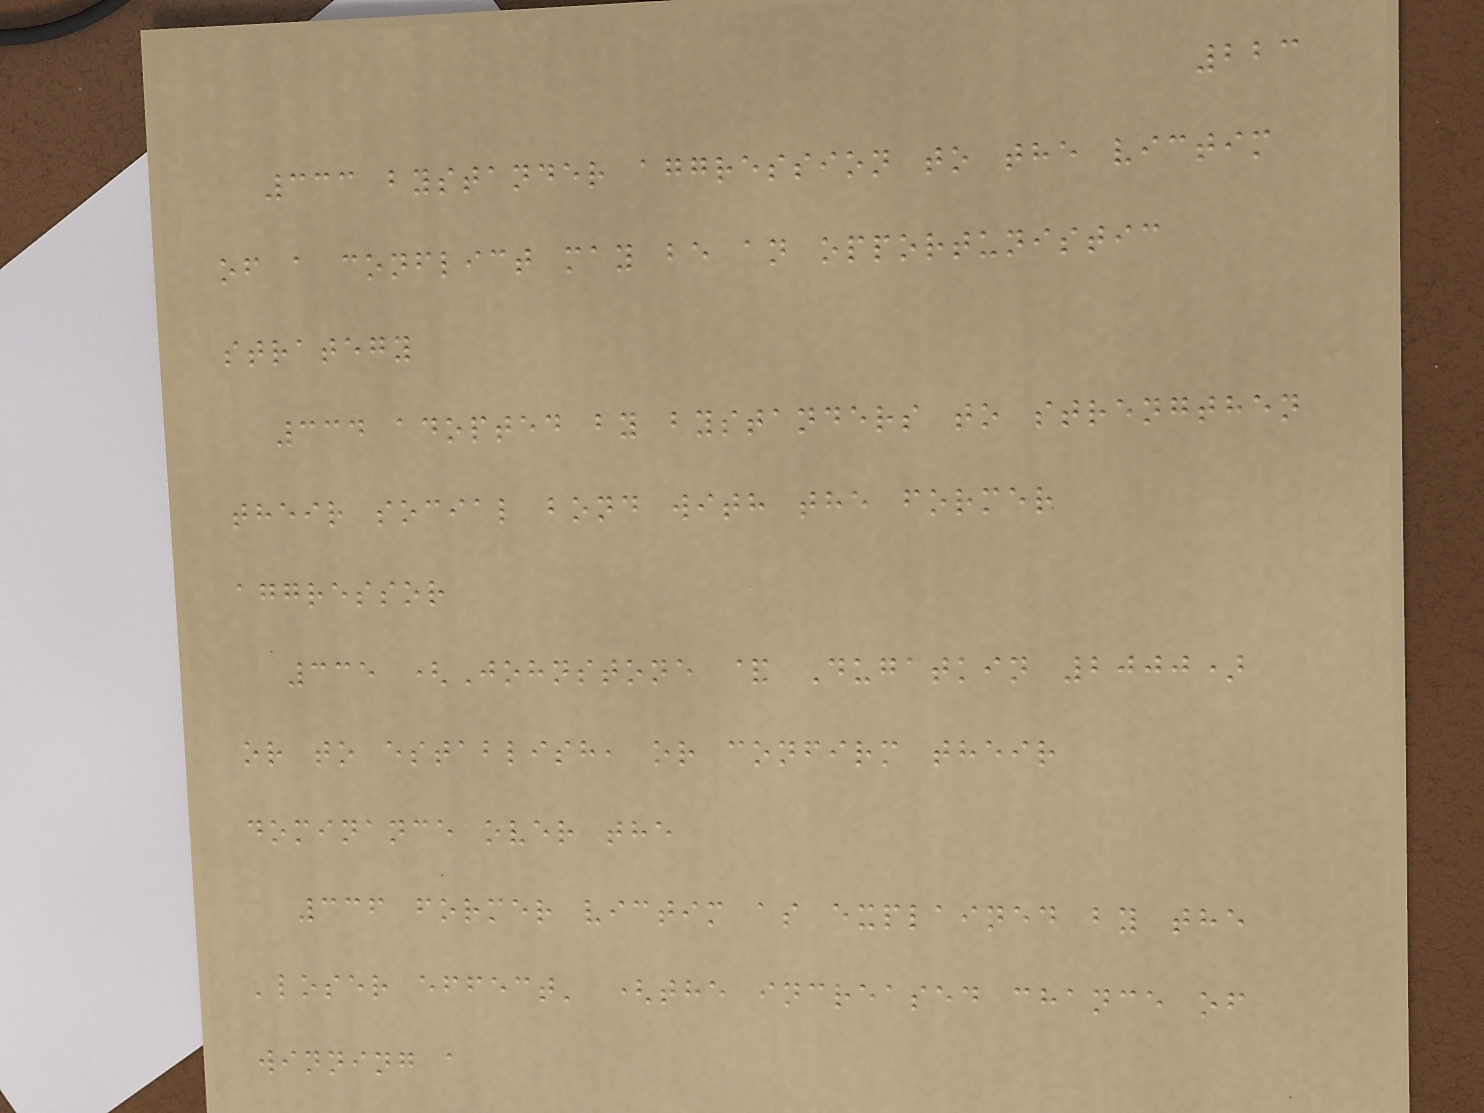223
333 bystander aggression to the victim
of a conflict may be an opportunistic
strategy
334 adopted by bystanders to strengthen
their social bond with the former
aggressor
335 (Johnstone & Dugatkin 2000)
or to establish, or confirm their
dominance over the
336 former victim as explained by the
'loser effect' (the increased chance of
winning a
